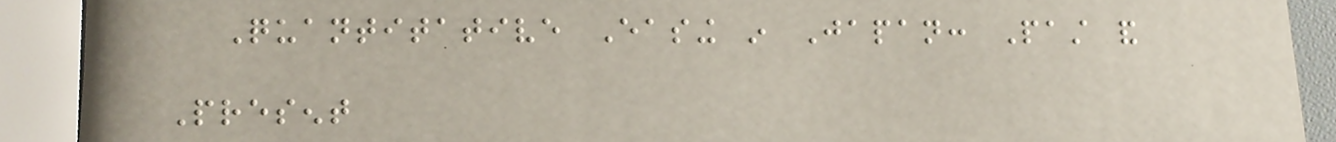Quantitative Easing in Japan: Past and
Present
